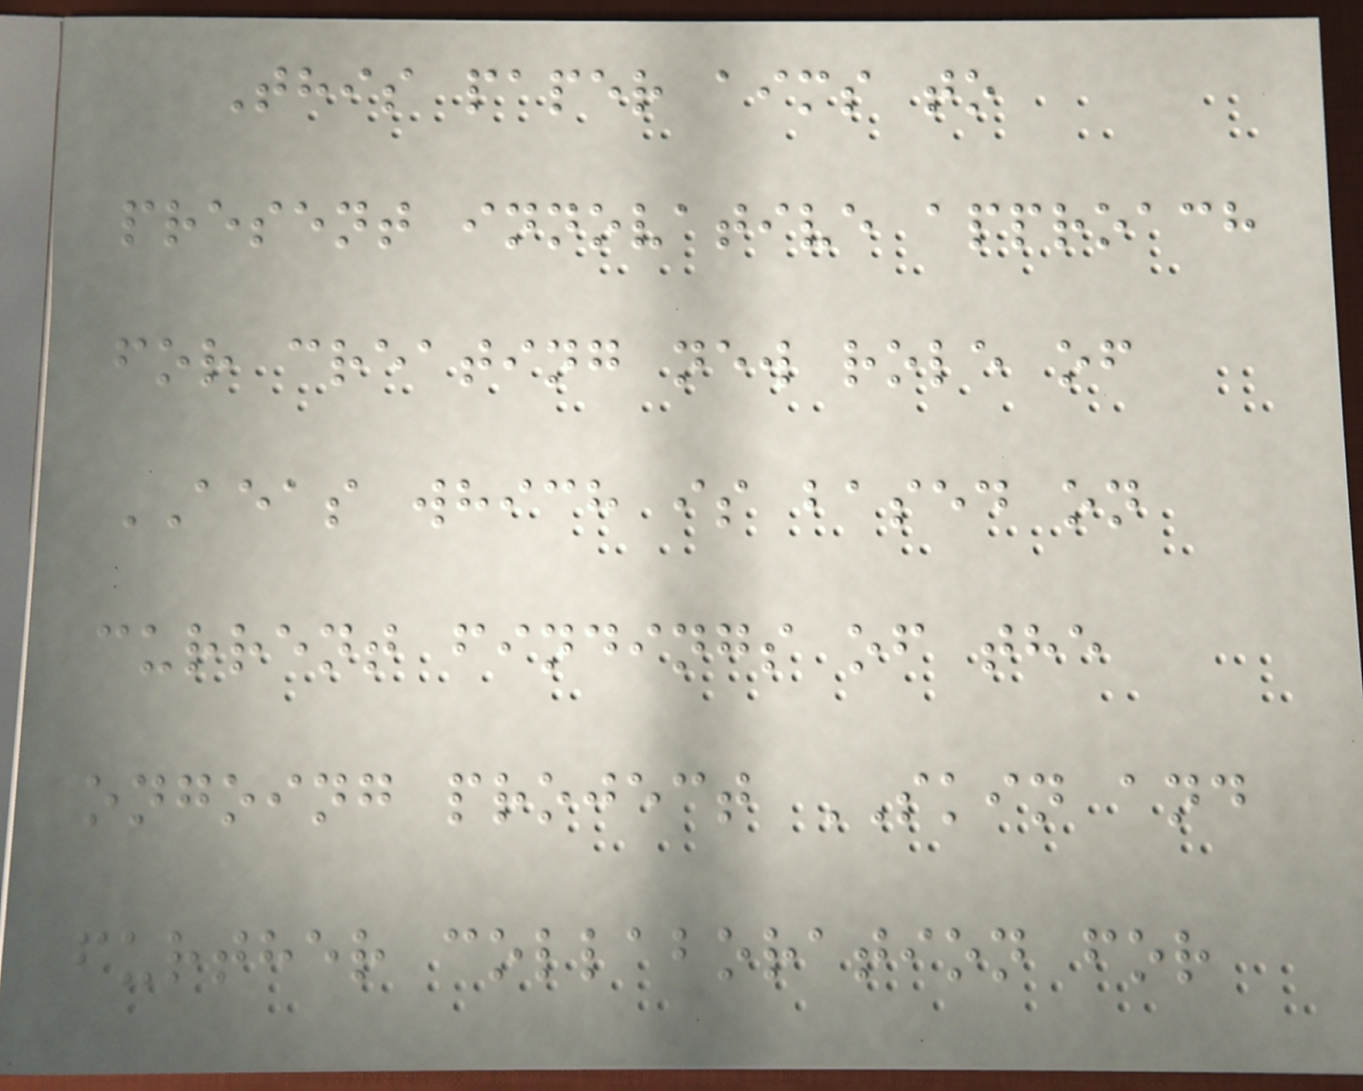This paper aims to
present innovative approach
for creating new role of
AEAS which is based on
current findings of the
ongoing project SKIN and
further collaboration for
